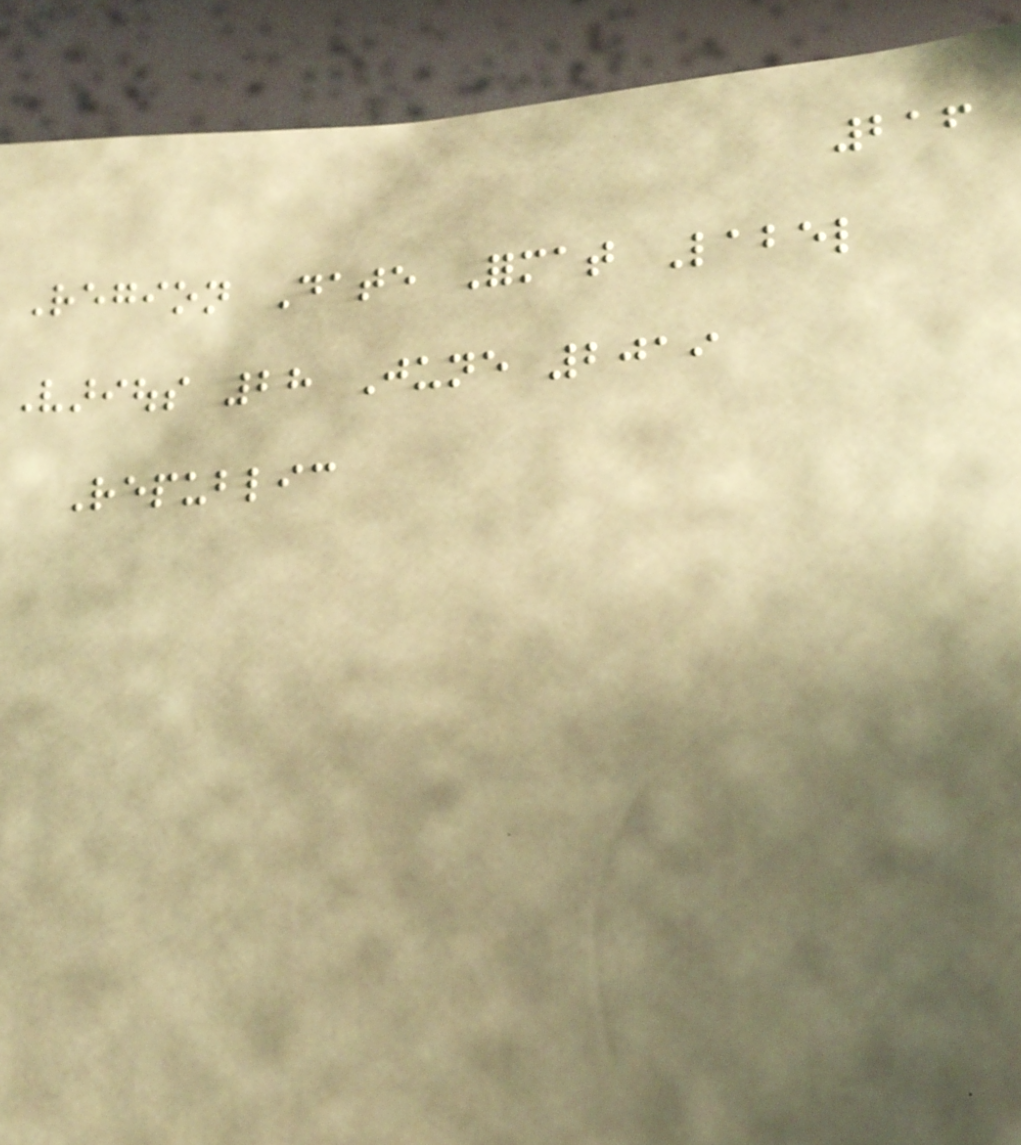216
Region Date Format Label
Various 28 June 2019
Republic
